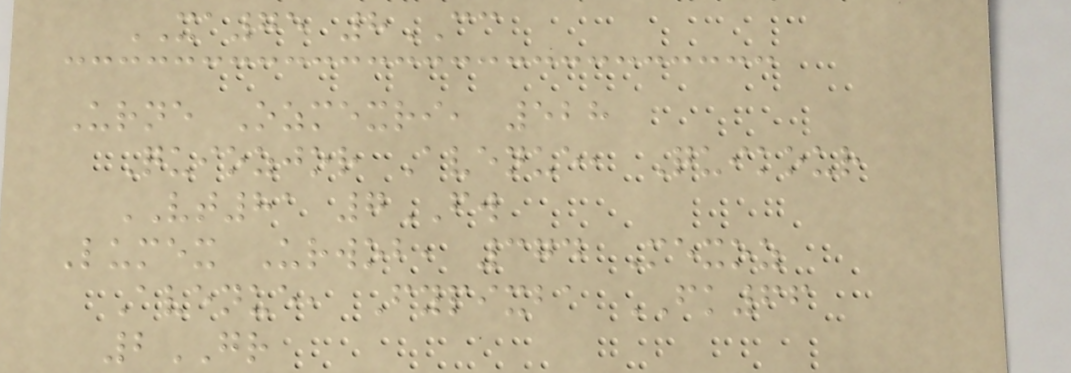XA75 8CC
Urne Ozmexri, 528
Quiozjor Avenue, Quikour
VT81 7FW
Lumex Urwob, 374 Mexoz
Avenue, Fypixba FK66
2GR
